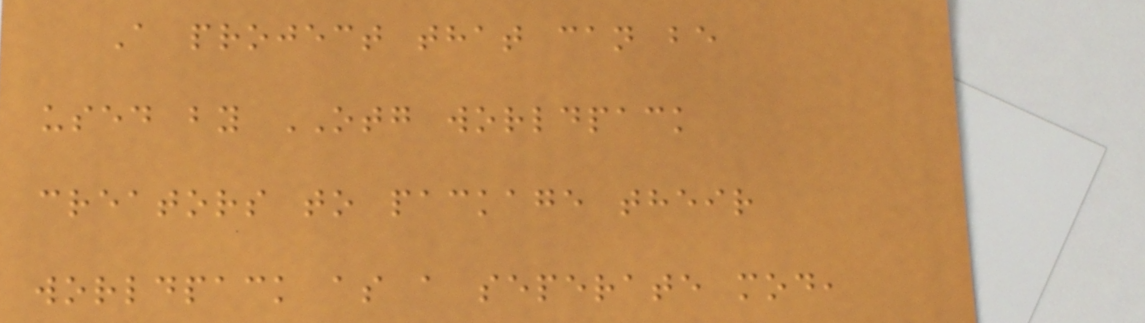A project that can be
used by OTG worldpack
creators to package their
worldpack as a seperate mod,
